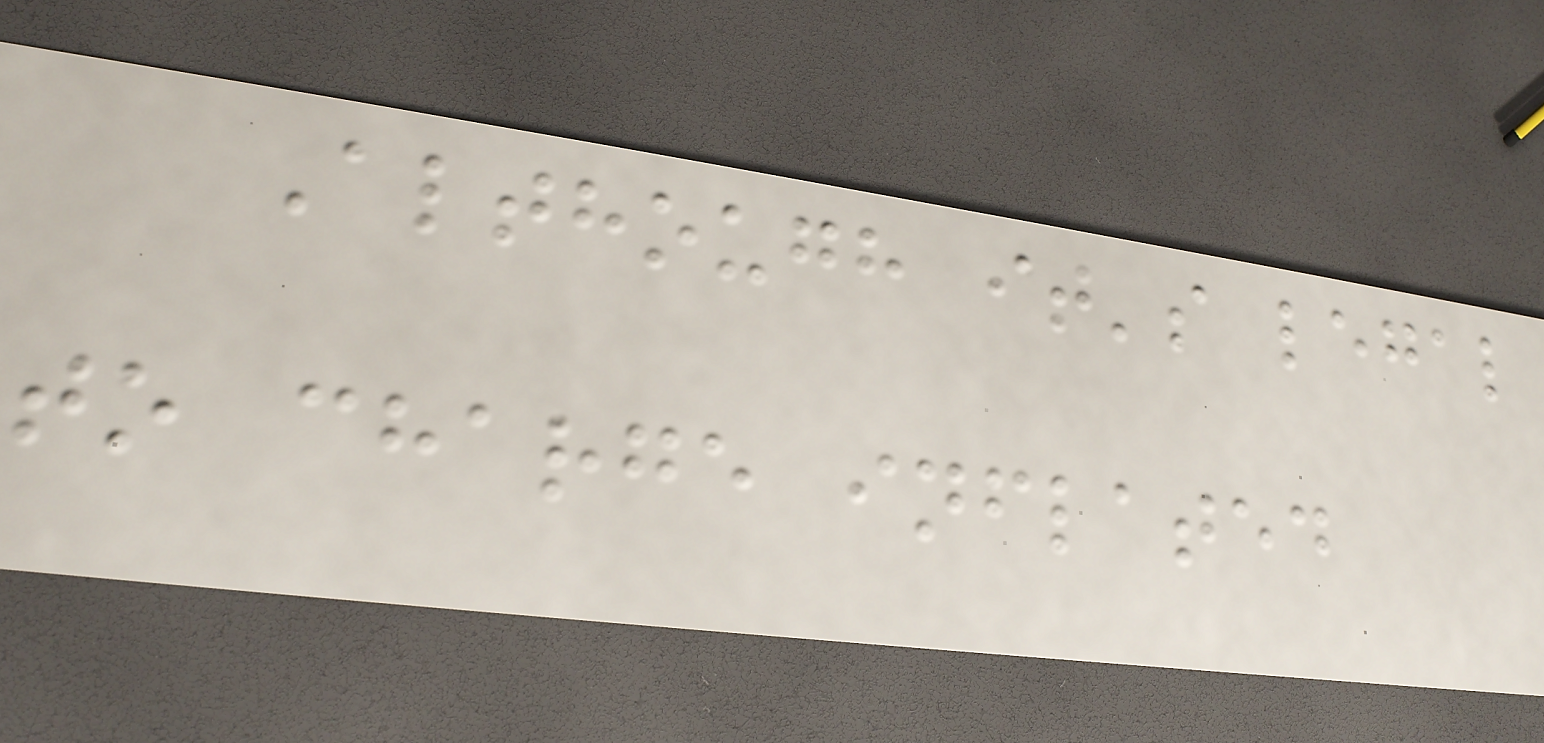Although it's legal
to charge inflated
